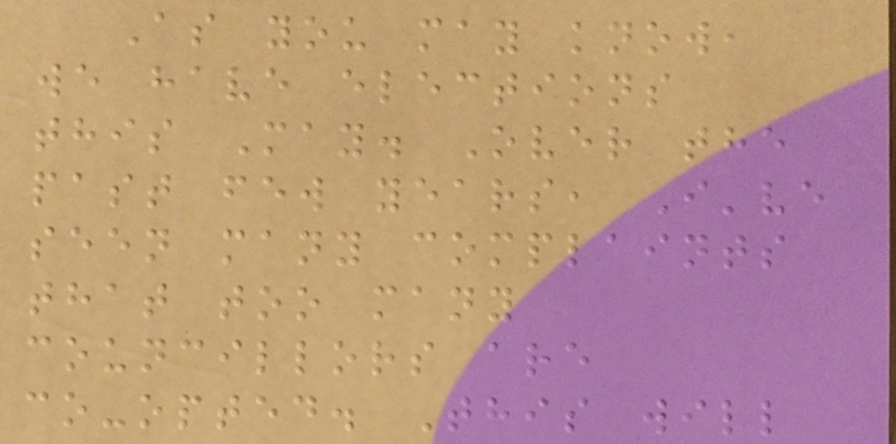As you may know,
we have elections
this May. Over the
past few years, I've
seen many complaints
that too many
councillors are
co-opted. This will
